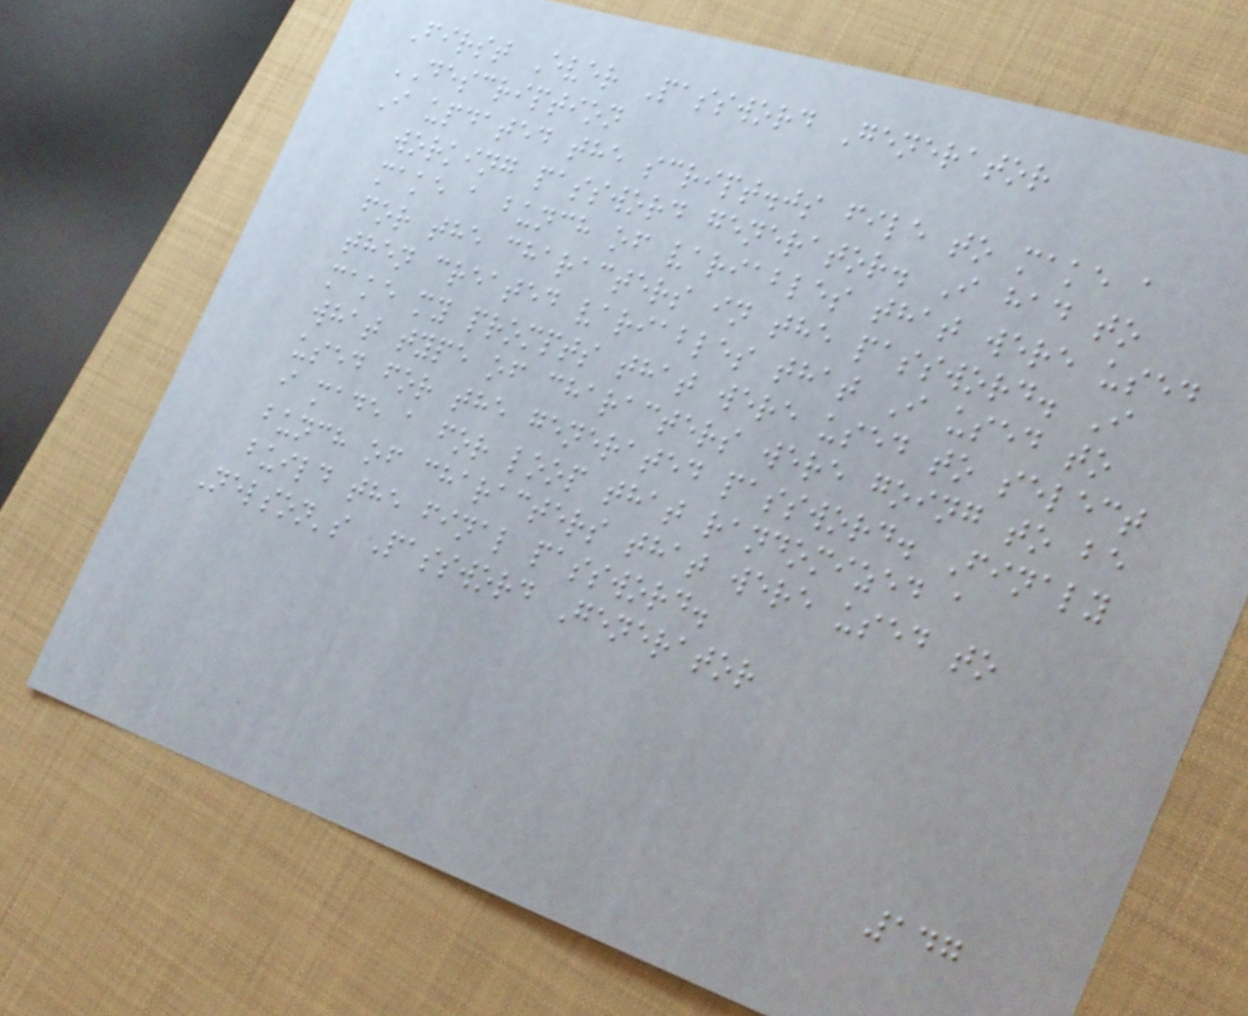First Ever Password Generator
DESCRIPTION
I updated the script.js file to make a
working password generator. I had to
make a bunch of variables that were used
for the characters in the password. I
then created variables that I used to
make my prompts that were used to select
what type of characters were going to be
used for the generated password. Finaly
i made a for loop that randomized a
bunch of characters that were used to
build the final password.
Nelson's Password Generator
147
